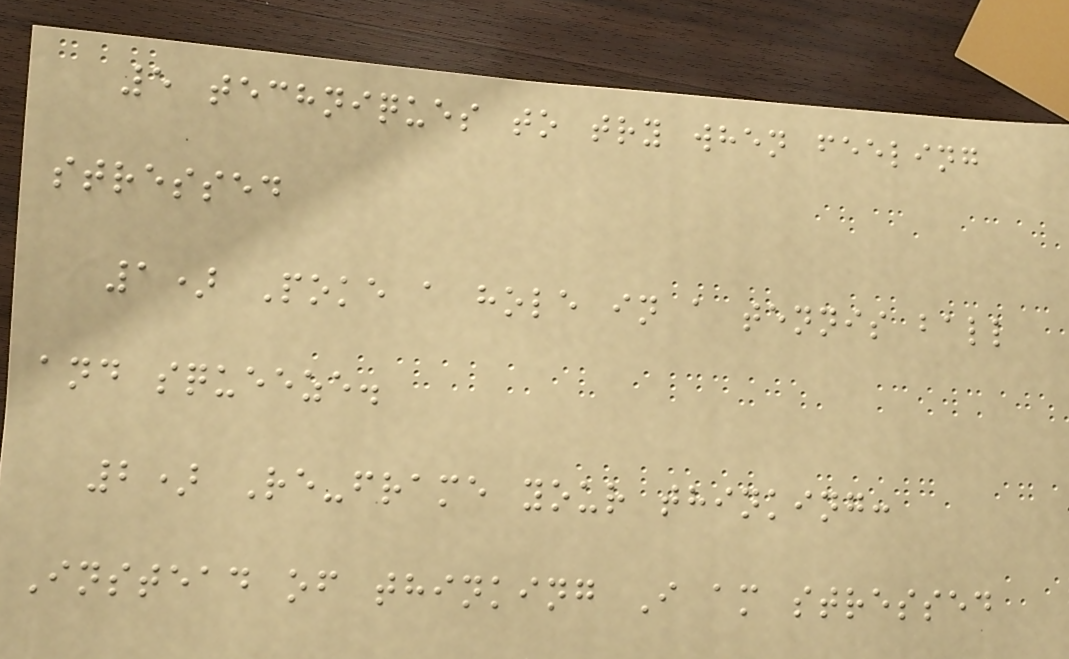5 techniques to try when feeling
stressed
1) Poke a hole in a tennis ball
and squeeze.
2) Re-frame your thinking:
Instead of thinking I am stressed
